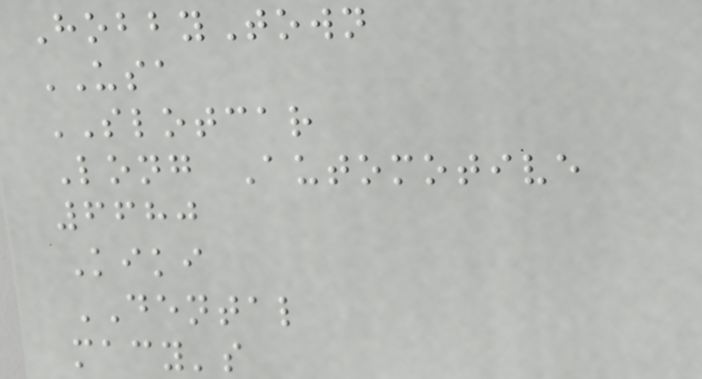HobbyTown
USA
SLOTCAR
Long Automotive
6680
Kiki
DENTAL
macy's
